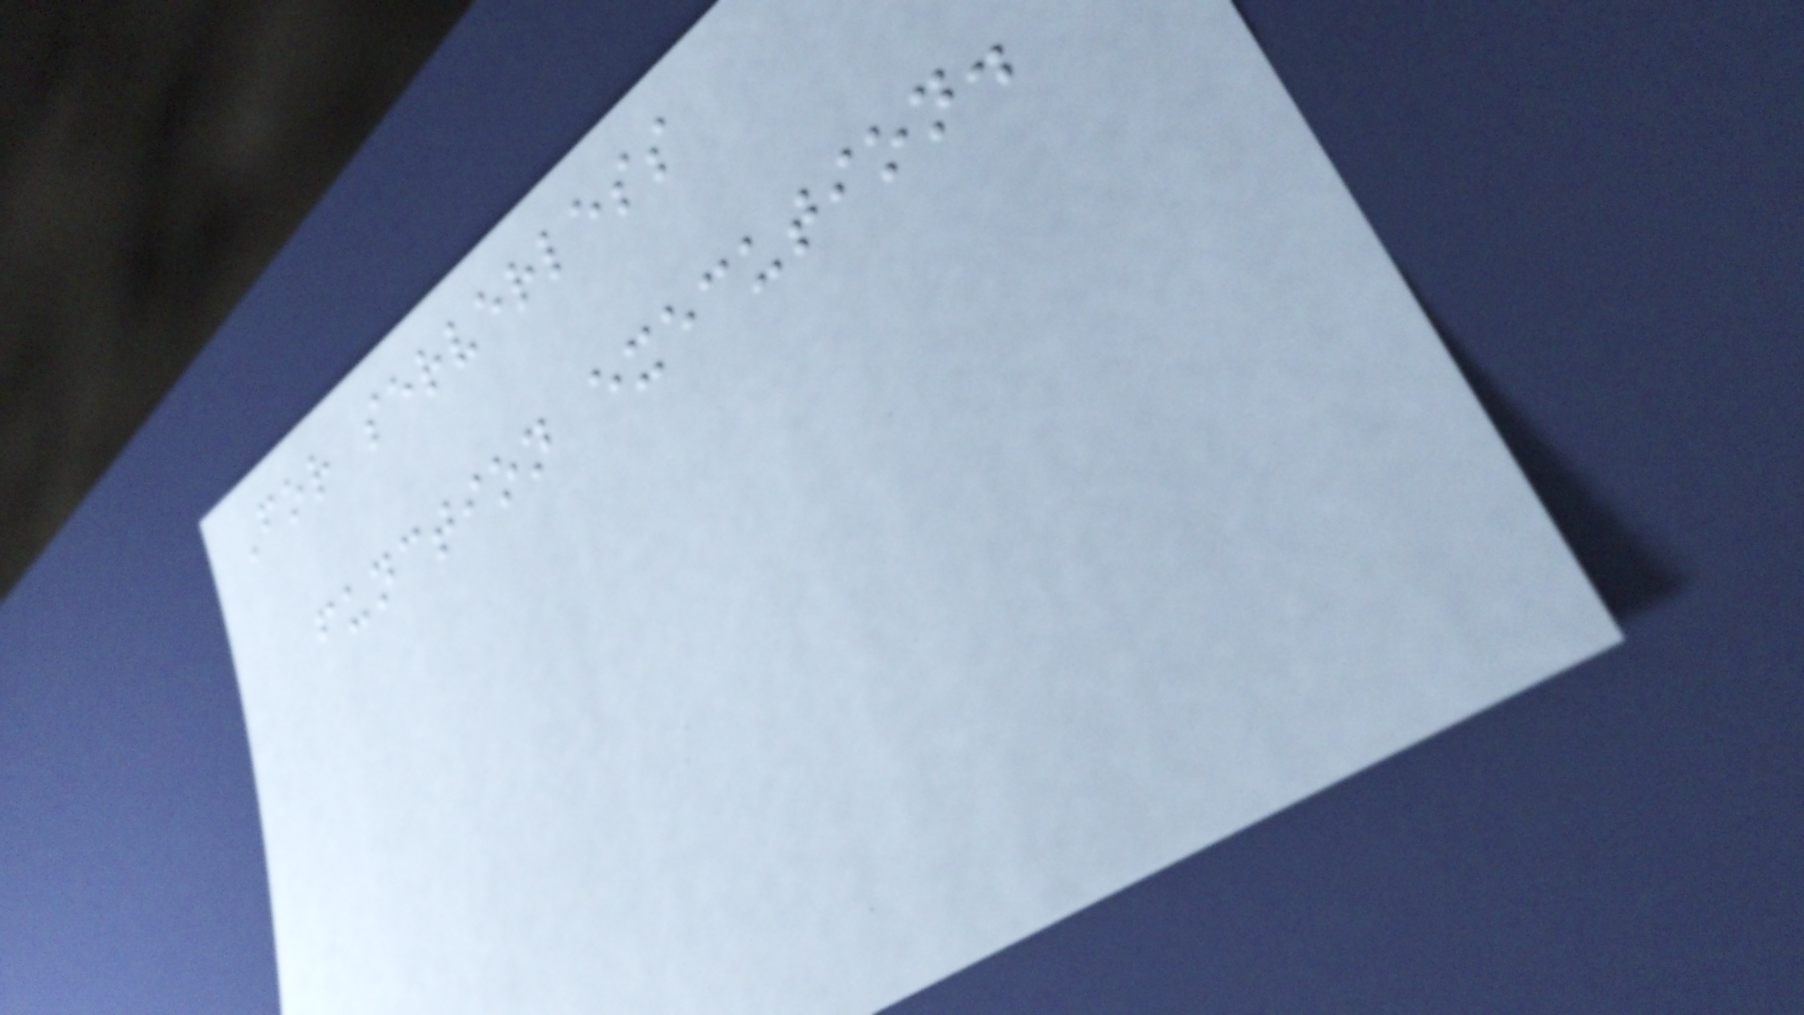For serverless
function execution.
